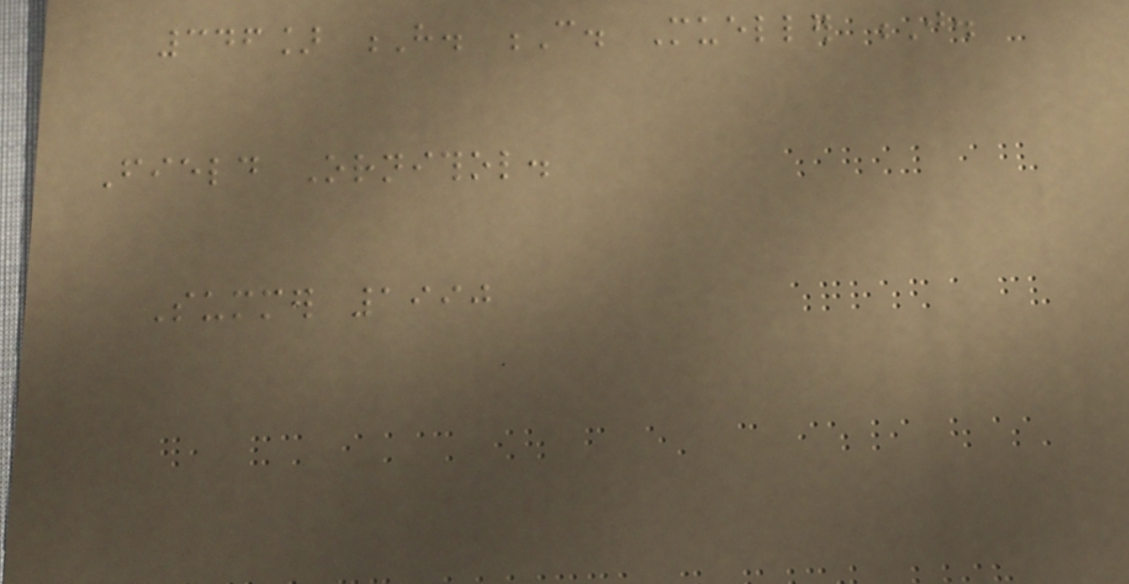346] H. C. Mueller J.
Field Ornithol.
Summer 1990
